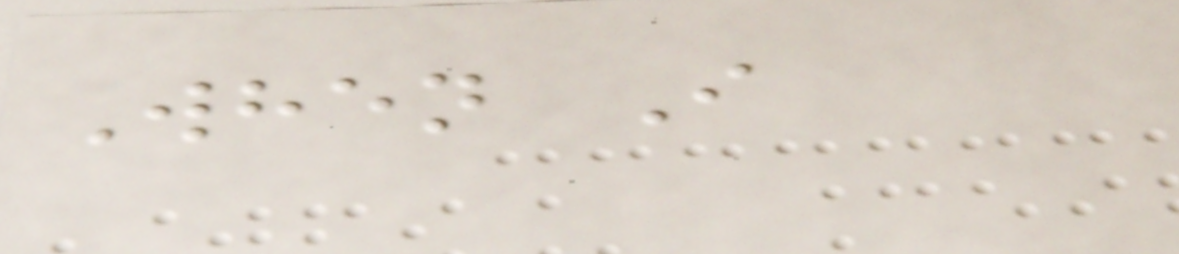When I
